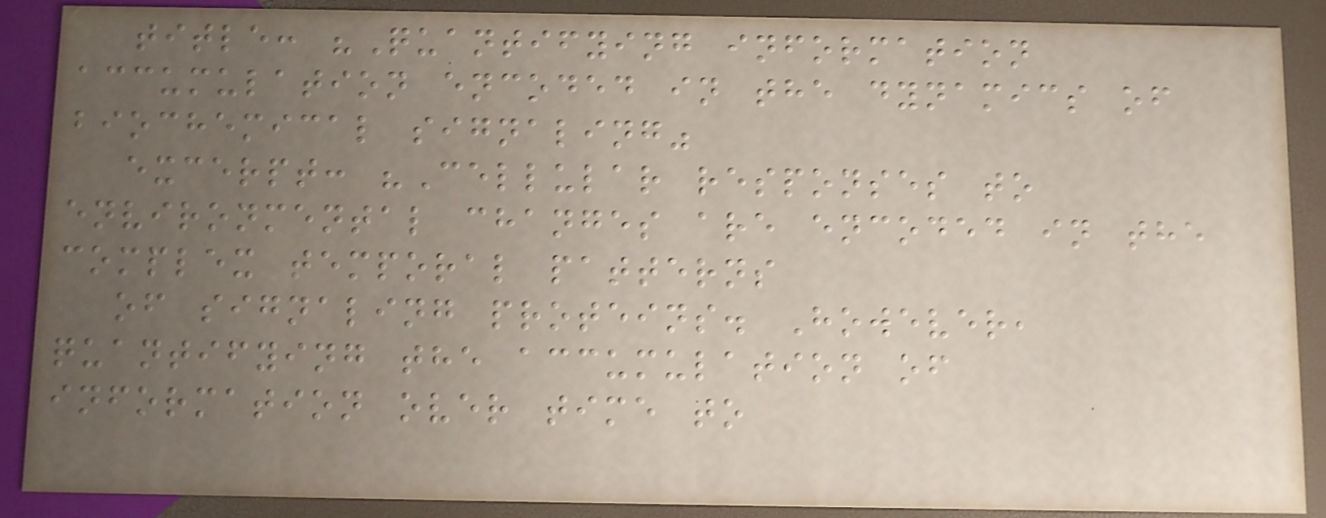title: "Quantifying information
accumulation encoded in the dynamics of
biochemical signaling"
excerpt: "Cellular responses to
environmental changes are encoded in the
complex temporal patterns
of signaling proteins. However,
quantifying the accumulation of
information over time to
